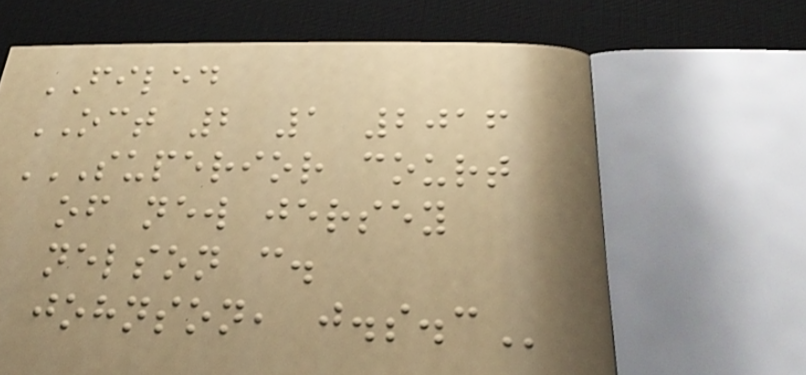FILED
OCT 2 1 2016
SUPERIOR COURT
OF NEW JERSEY
NELSON C.
JOHNSON, J.S.C
